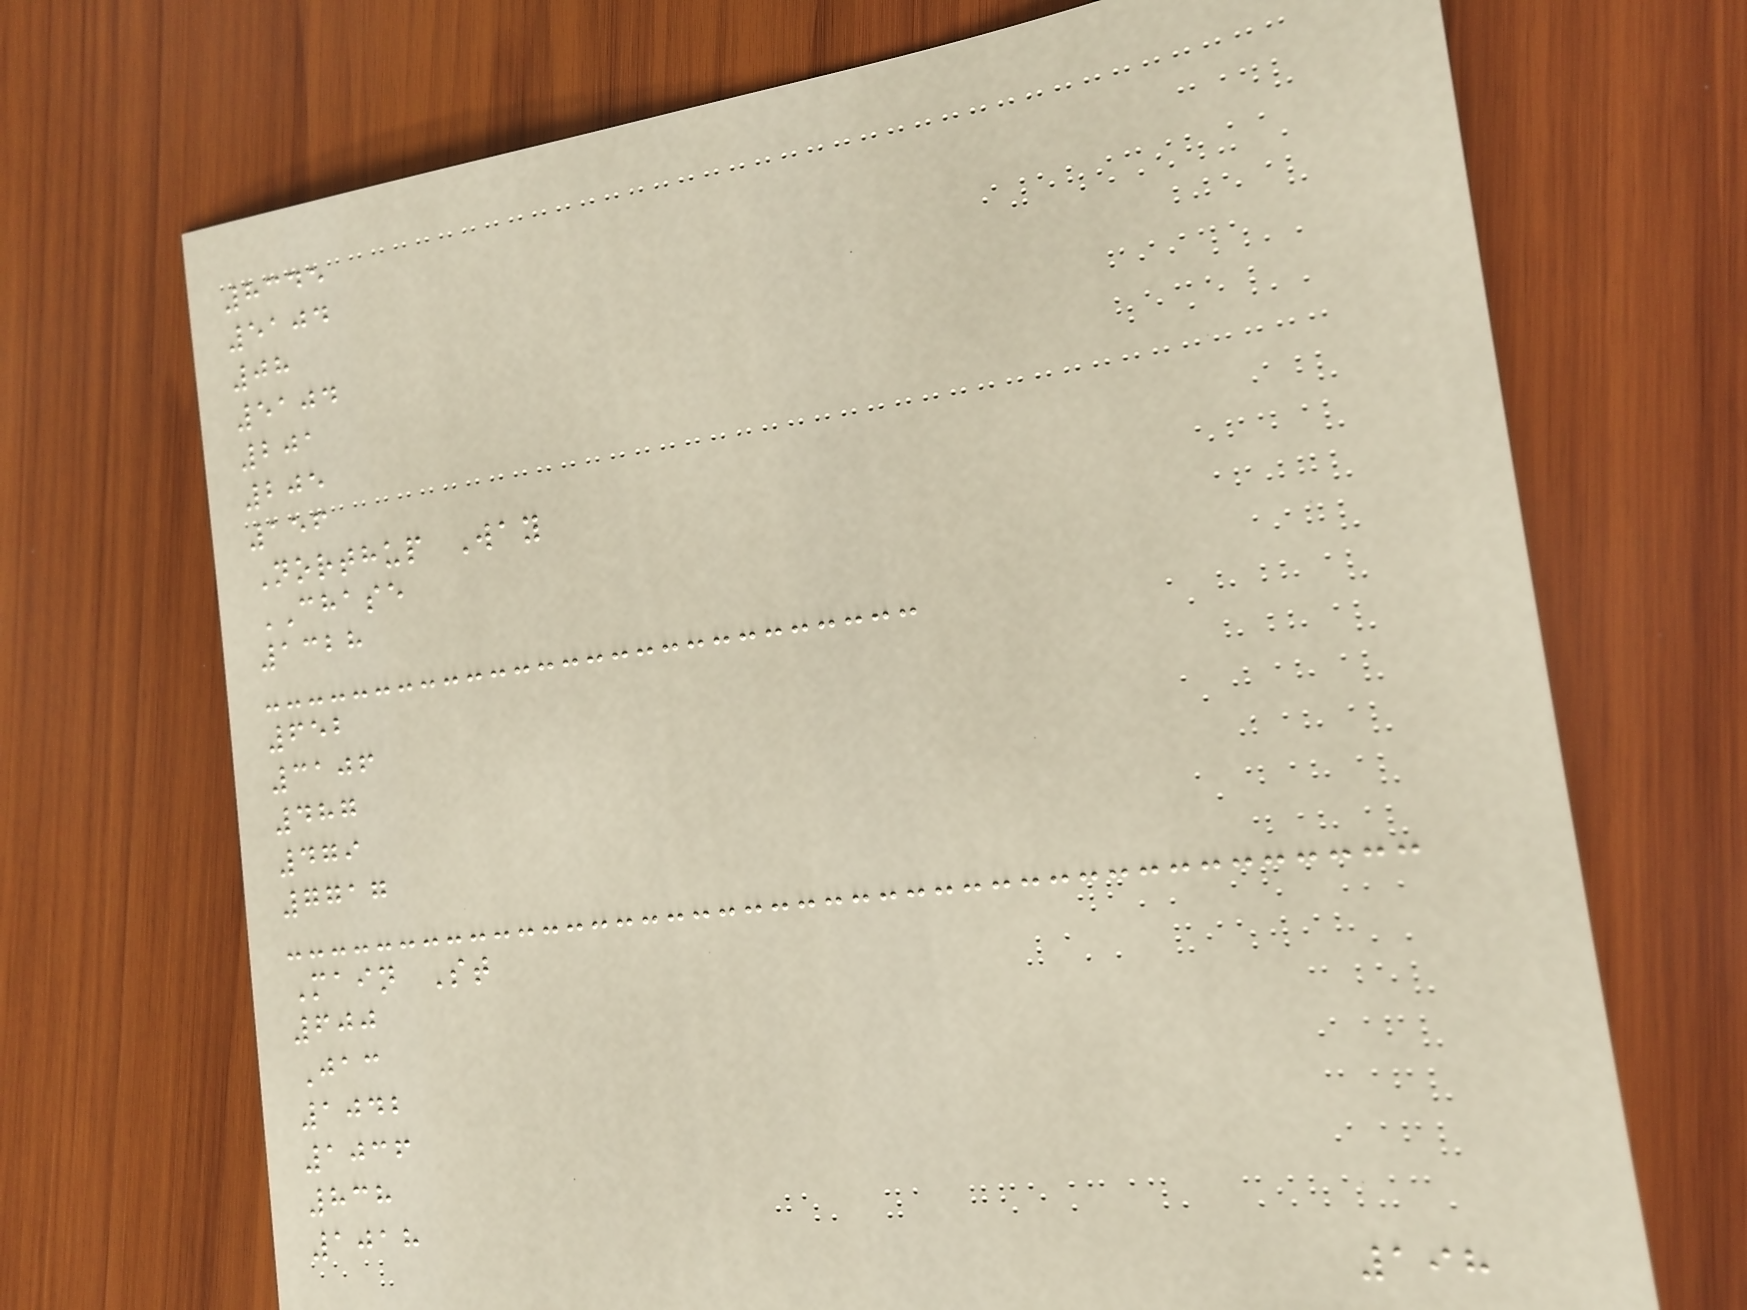8345
5104
08
5104
201
205
156
Northup Way
CHASE
1328
652
3106
487
479
7717
Main St
600
Jac
1042
1036
838
1018
198
